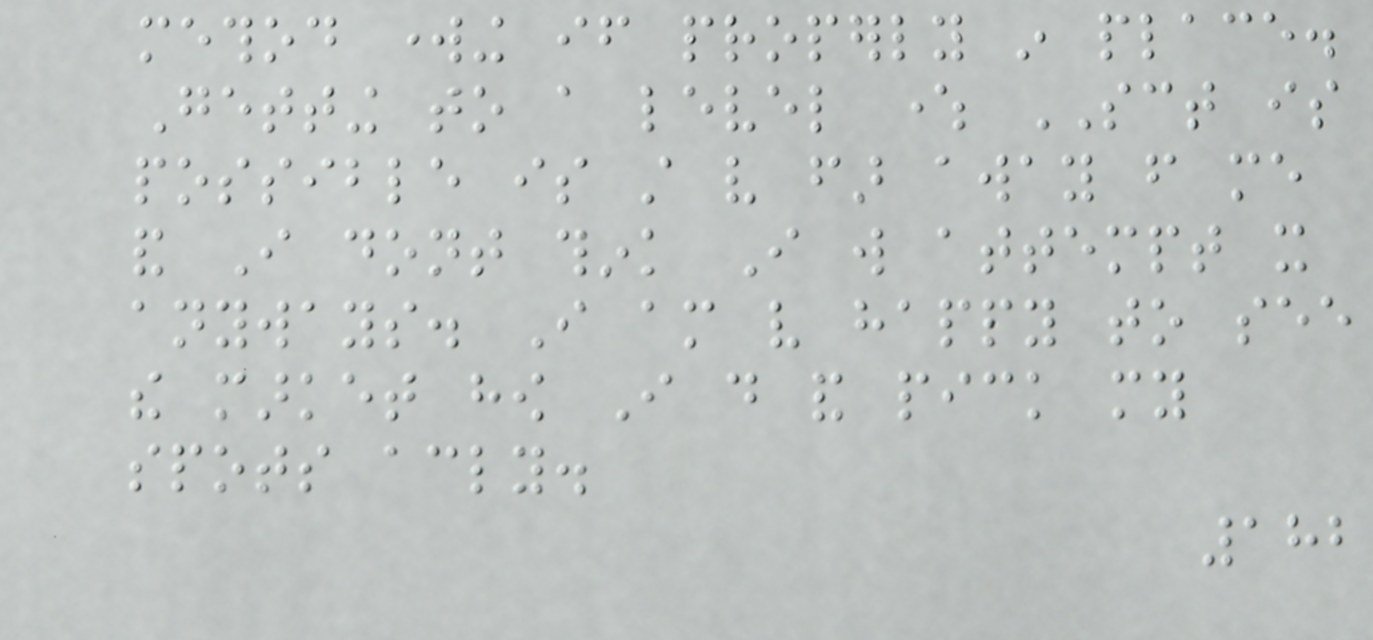method working if properly in place.
Getting to a level where SCT is
possible is still very far away from me
and I dont think I will attempt it
anyways. I am very happy to see
the market how I do and pick my
spots accordingly.
182
